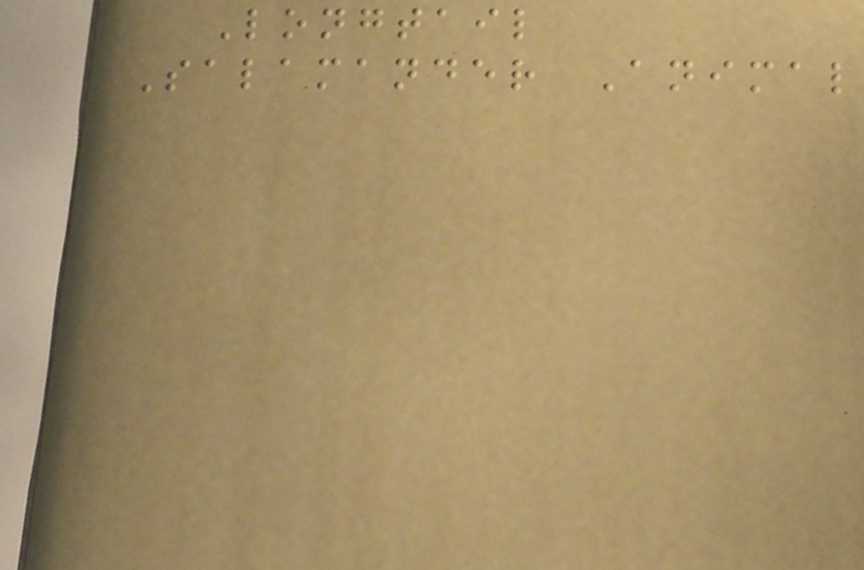Longtail
Salamander Animal
